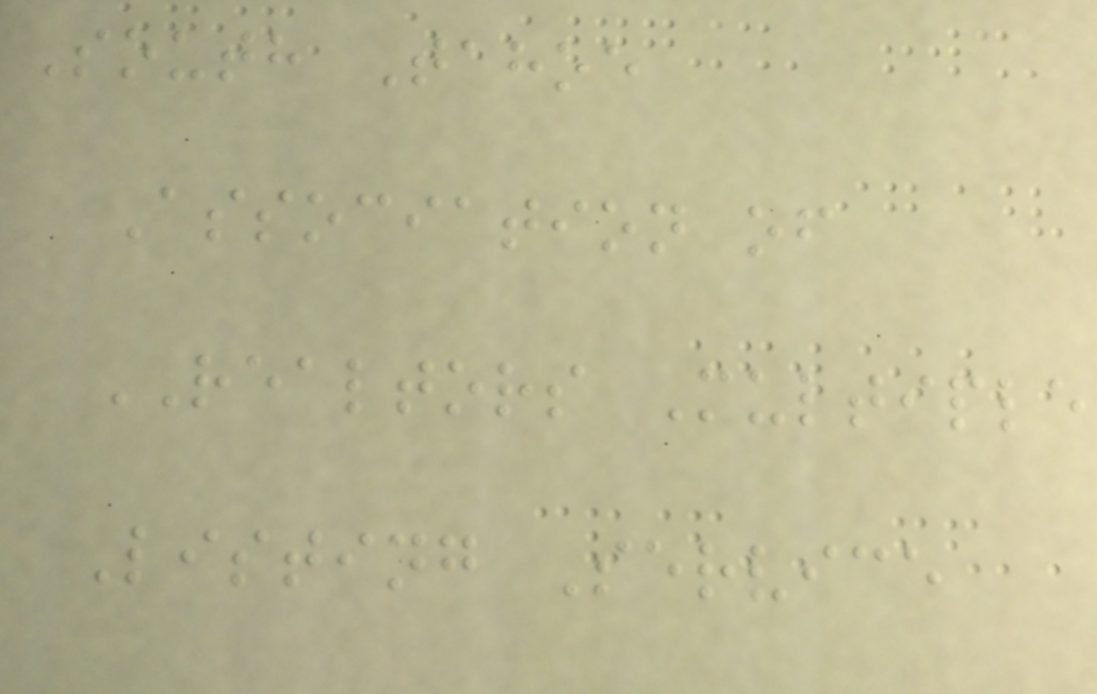South Tahoe
Association of
REALTORS Multiple
Listing Service
